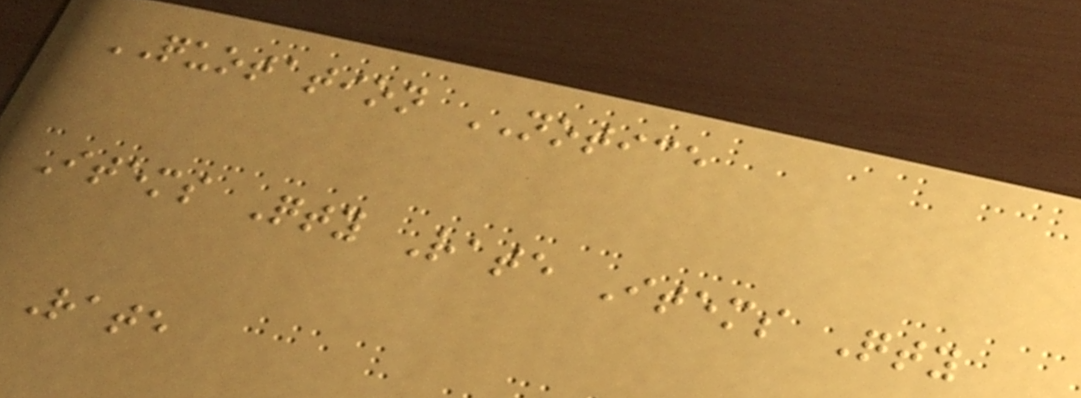QUOTATION NOTICE
Items Qty Rate Items Qty
Rate
